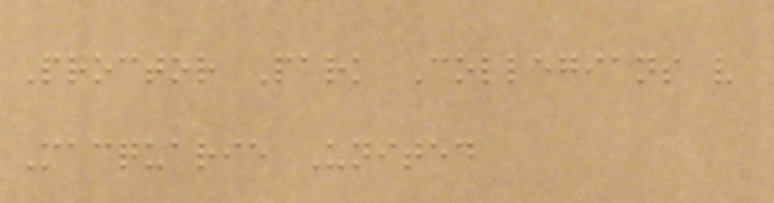Proctor Park Collegians v
Macquarie United
